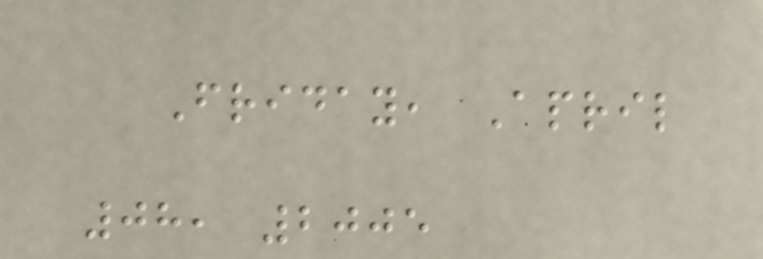Friday, April
08, 2005
